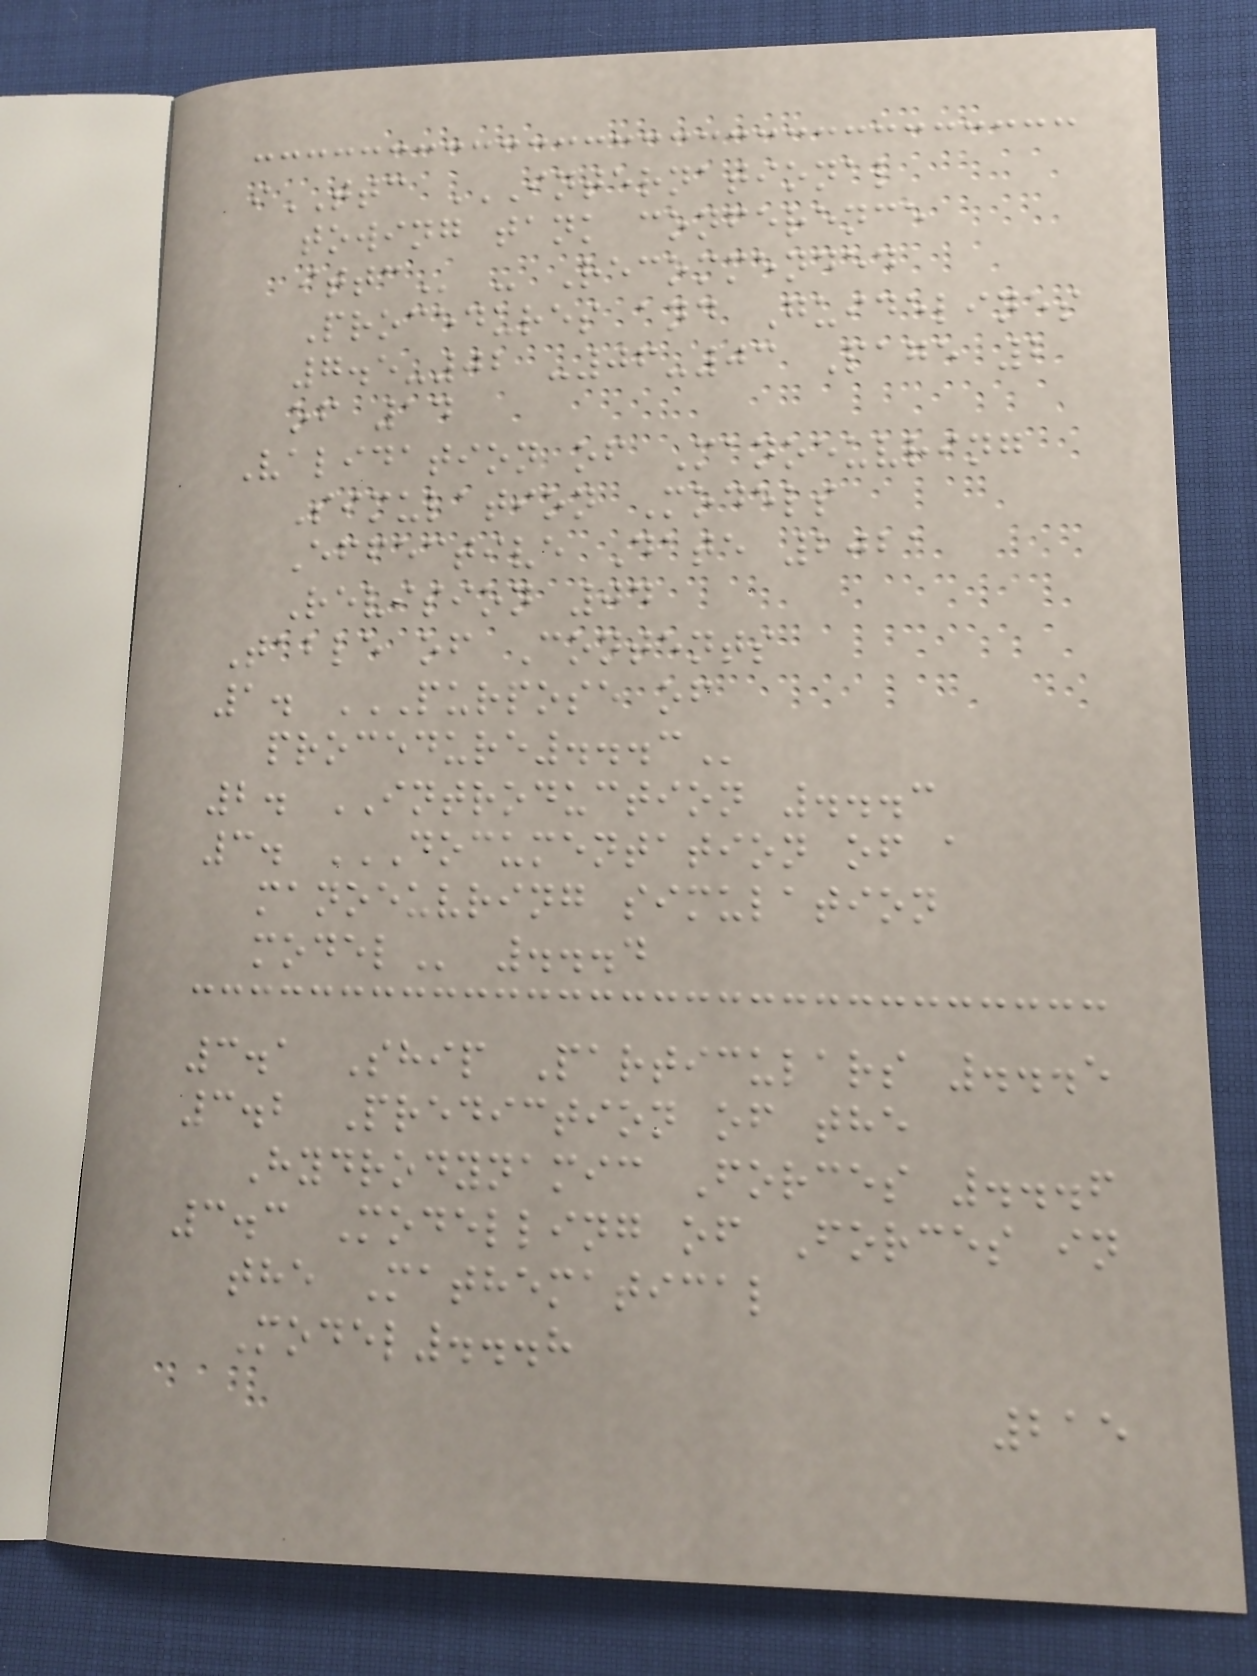iTTC INTERNATIONAL
TOWING TANK CONFERENCE
ITTC - Recommended
Procedures and Guidelines
7.5-02 -06-03 Page 2
of 14
Validation of Manoeuvring
Simulation Models
Effective Date 2021
Revision 04
Table of Contents
1. PURPOSE OF
PROCEDURE...3
2. INTRODUCTION ...3
3. DOCUMENTATION OF A
MANOEUVRING SIMULATION
MODEL ...4
3.1 Ship Particulars ...5
3.2 Prediction of the
Hydrodynamic Forces ...6
3.3 Modelling of Forces in
the Mathematical
Model...8
215
